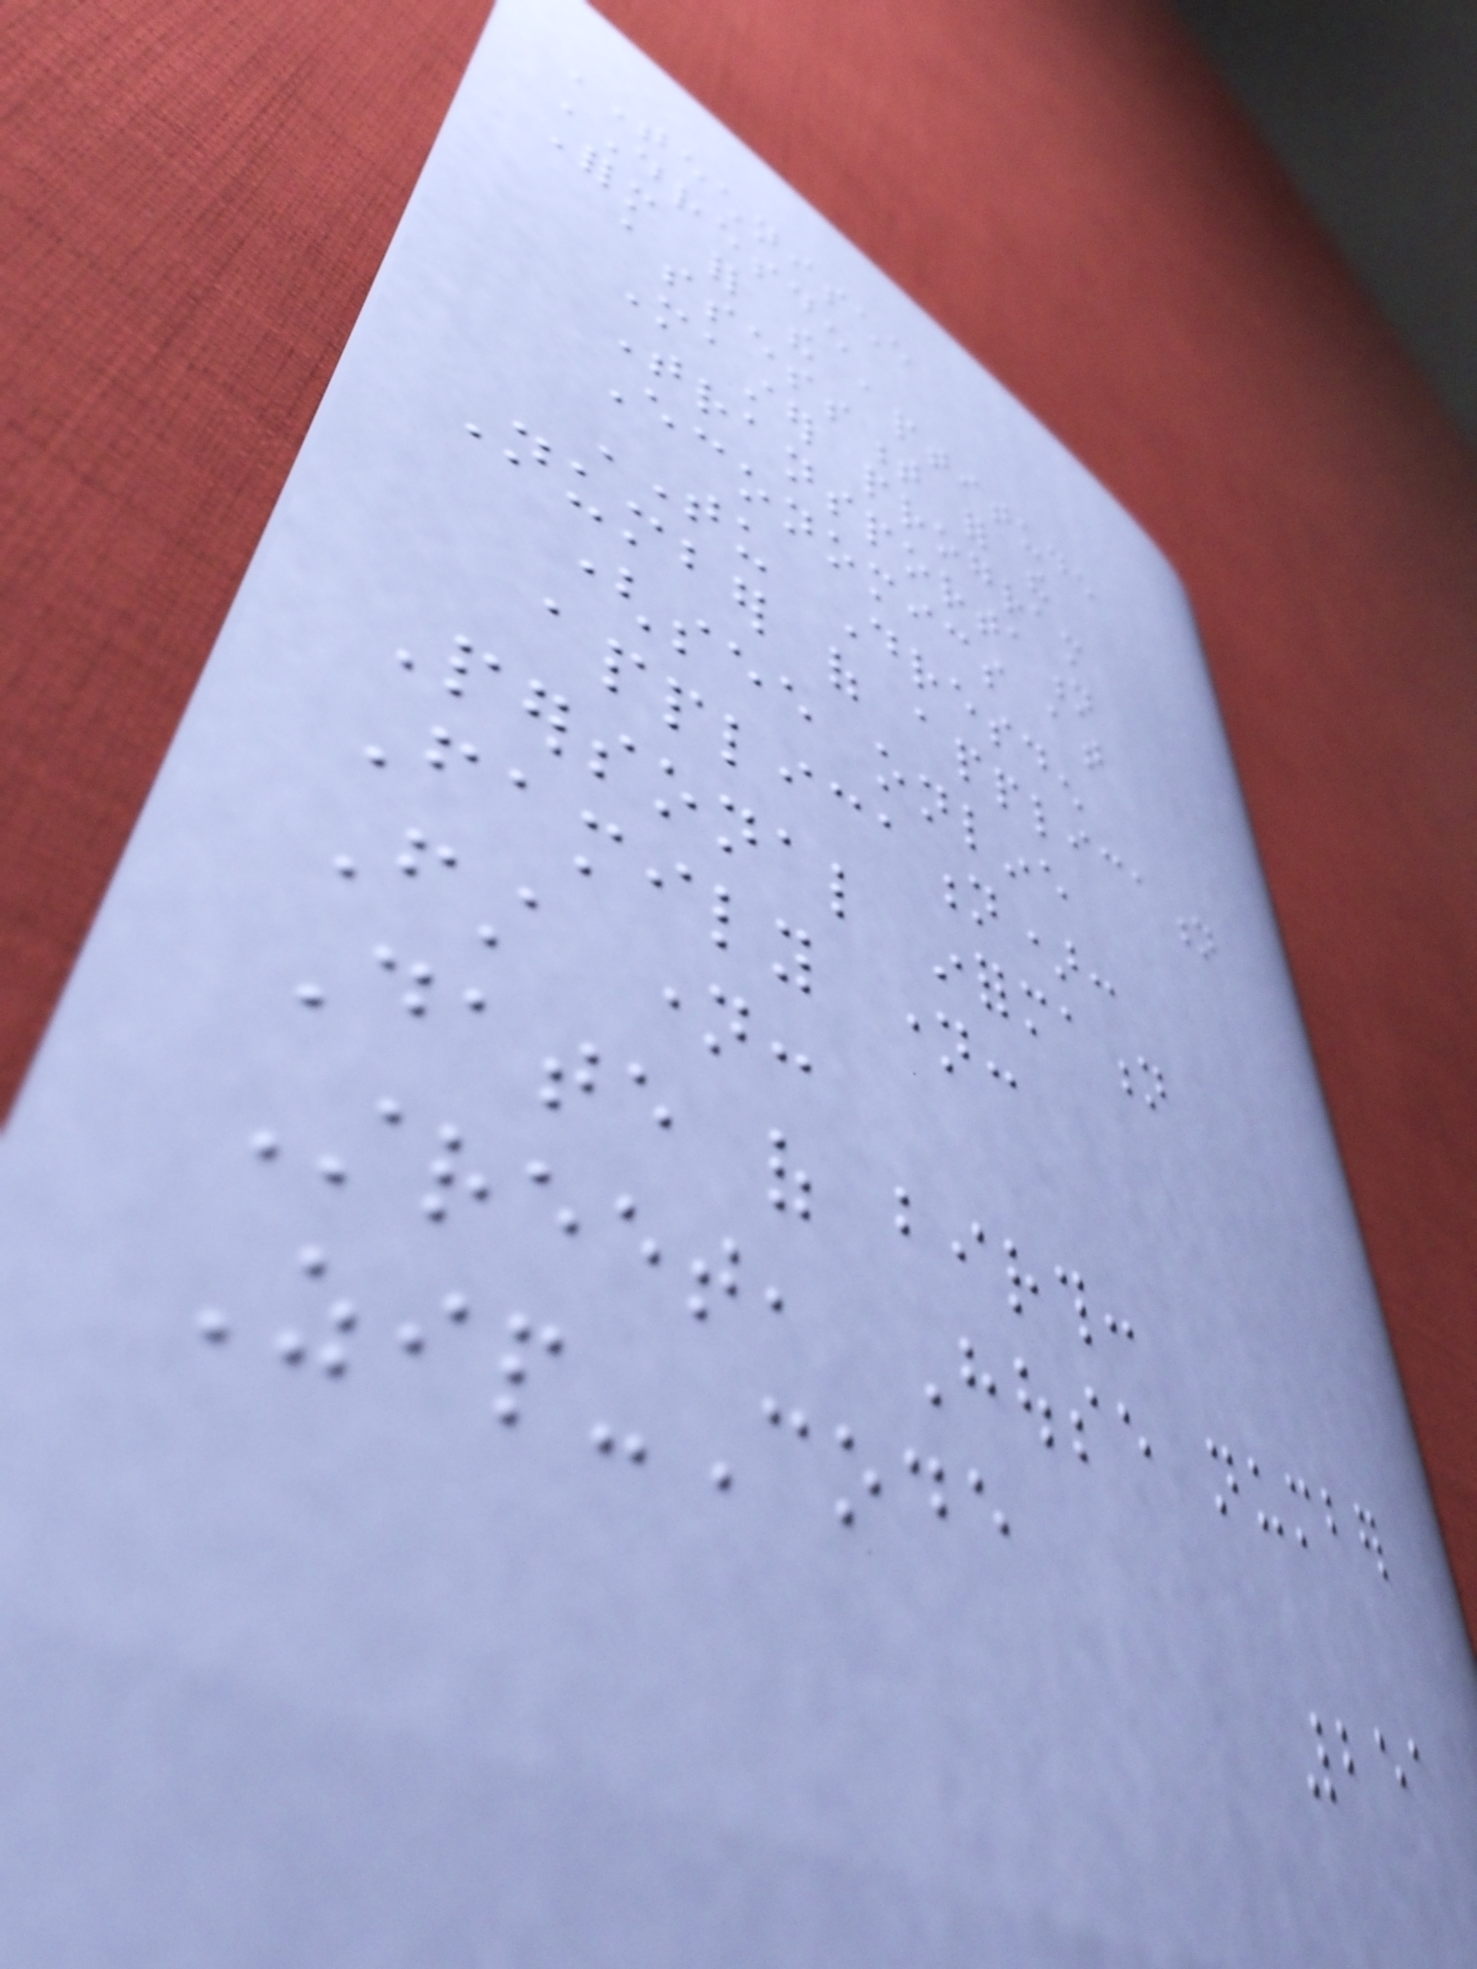TECHNISCHE
DRESDEN
Form for the aptitude
assessment for the
Master program
Transportation
Economics at
TU Dresden
Number of application
(see online
application):
Personal information
Family name:
First name:
Date of birth:
Street, House number
Zip-Code
251
